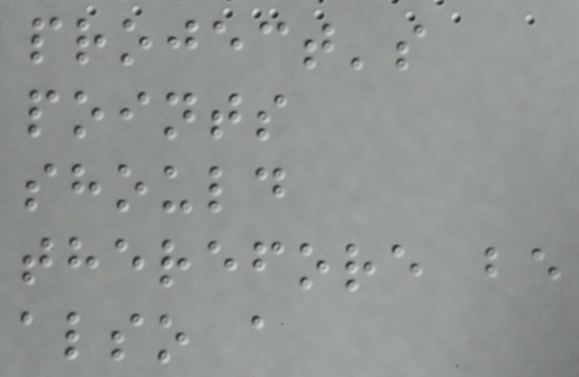project's
points
should
therefore be
also a
